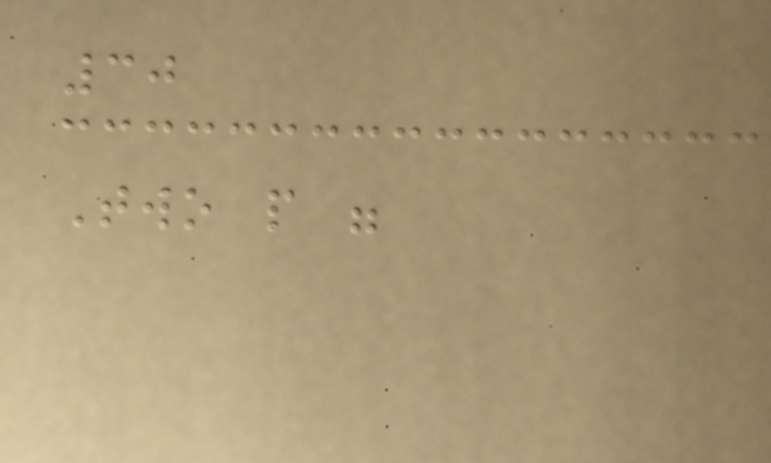30
Two people were
